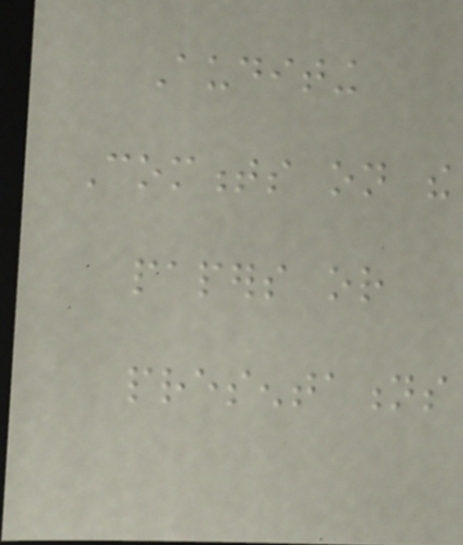Auditing
Comments on the
papers or
presentations
